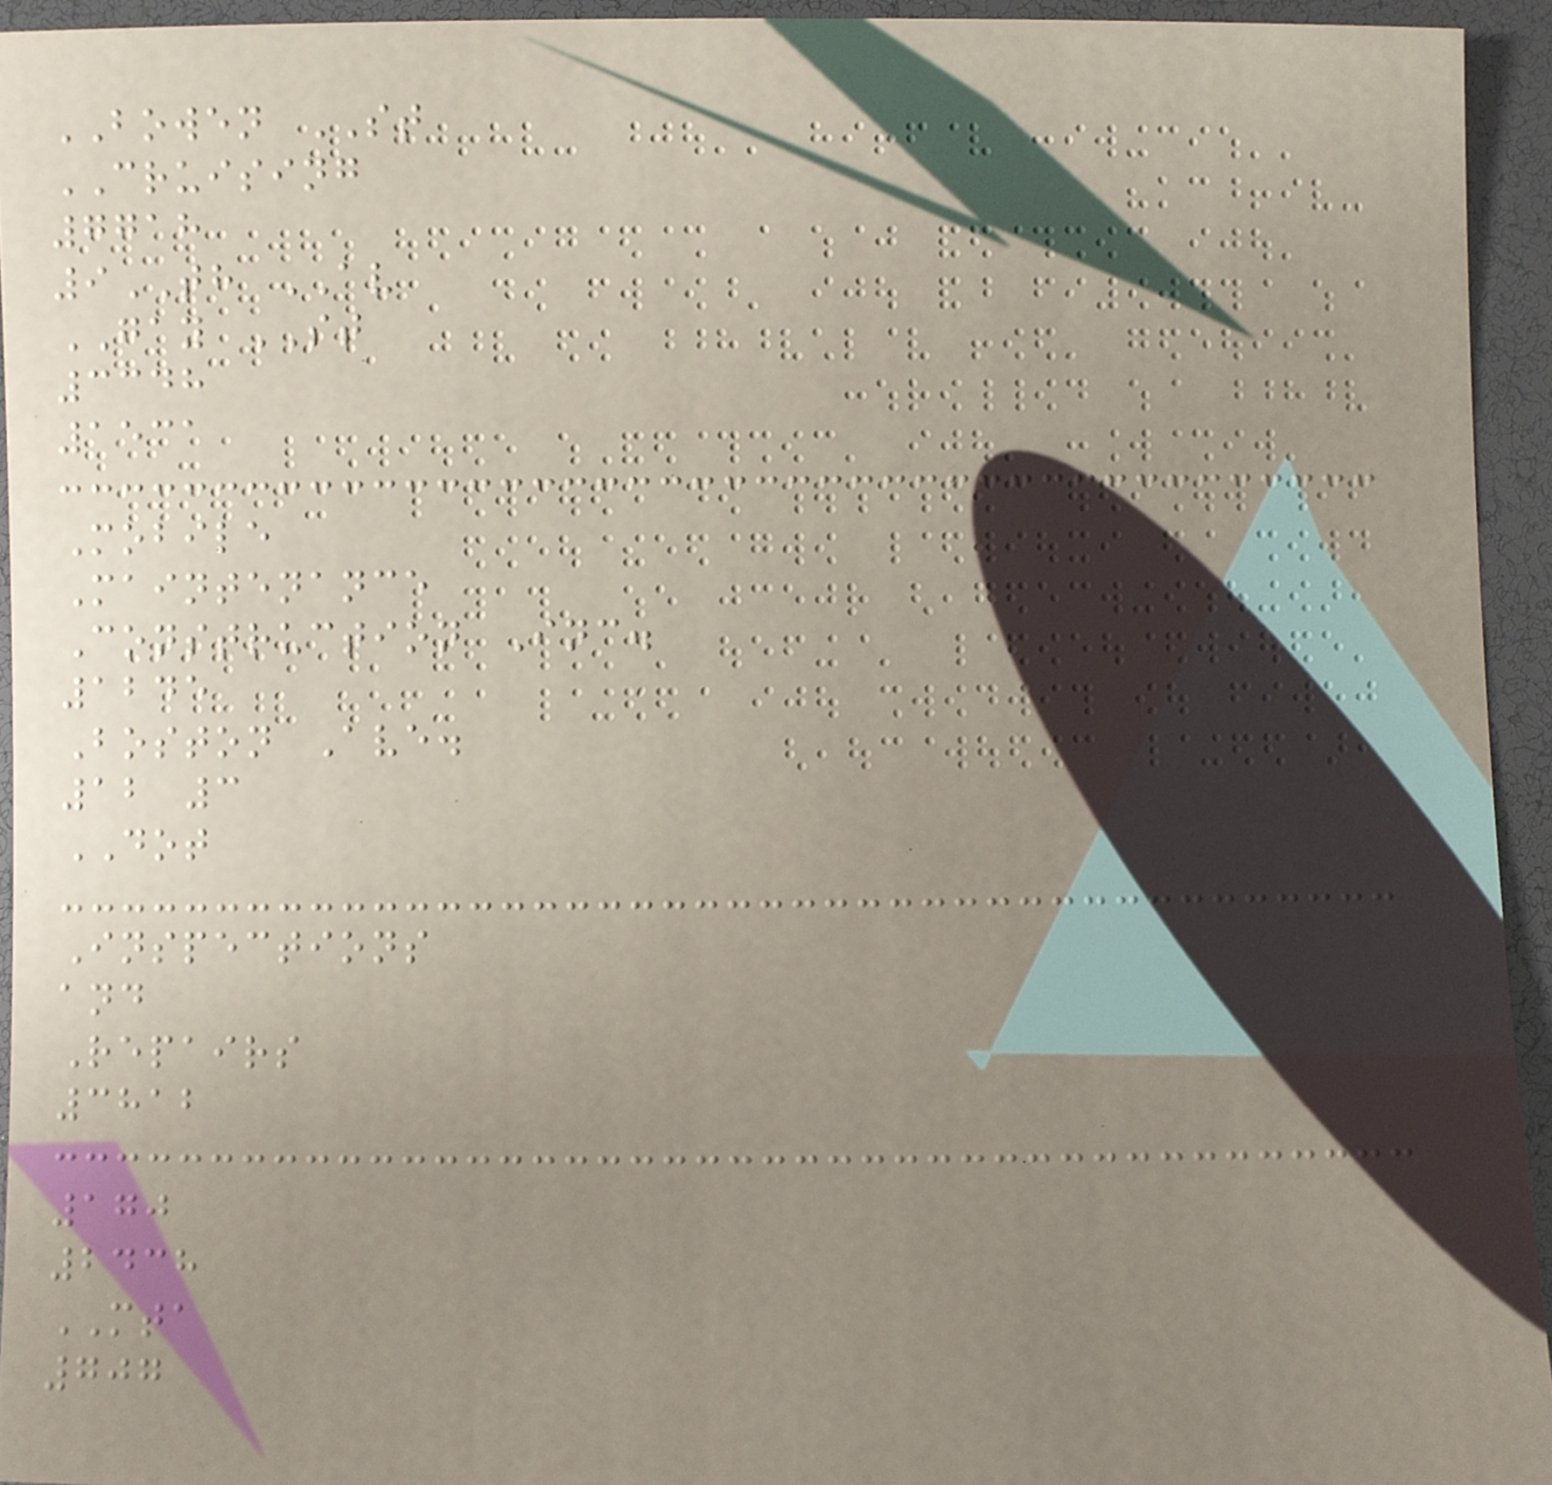BOWEN ST
CRUISING
7718
9TH AV
GAY ST
3348
1531
Mobile
Maintenance
Construction Inc.
1245
Boston Ave.
12 3
DOT
Inspections
and
Repairs
3812
170
2438
MTA
707
